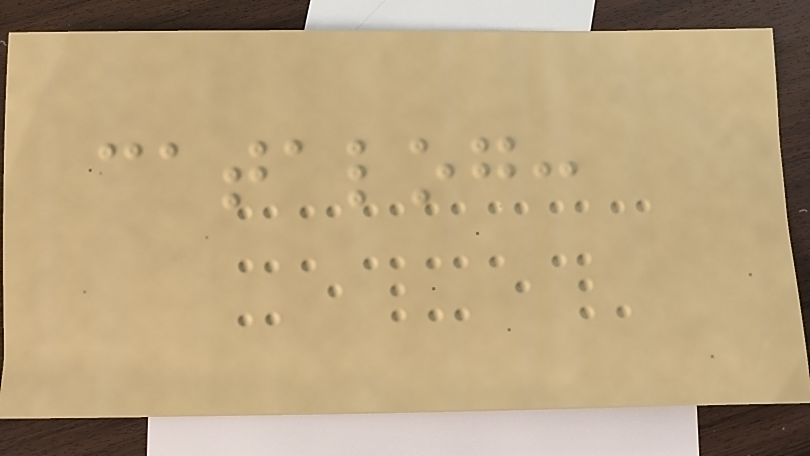catalog:
